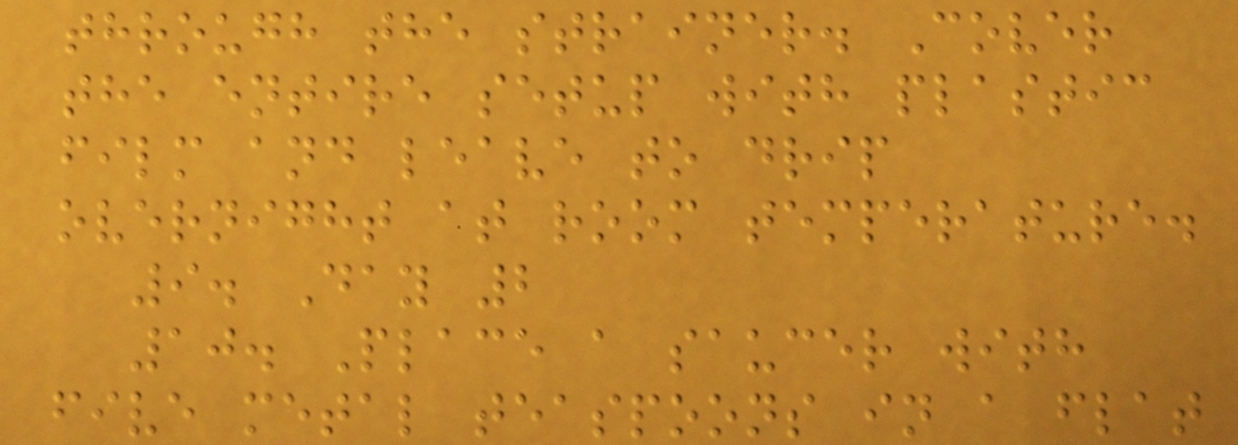through the strainer. Cover
the entire setup with plastic
film and leave to drip
overnight at room temperature.
9. Day 2
10. Place a saucer with
five metal teaspoons in a flat
